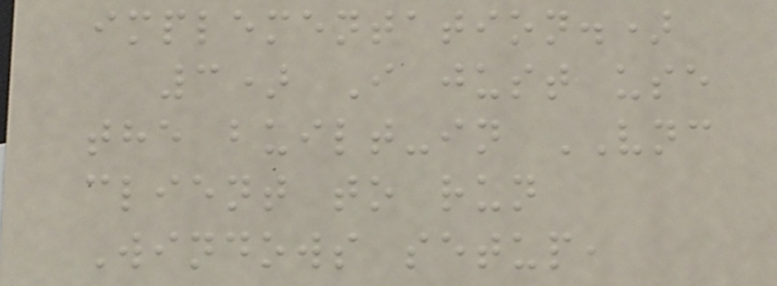implementation.)
3) I just use
the built-in VNC
client to run
Windows setup,
